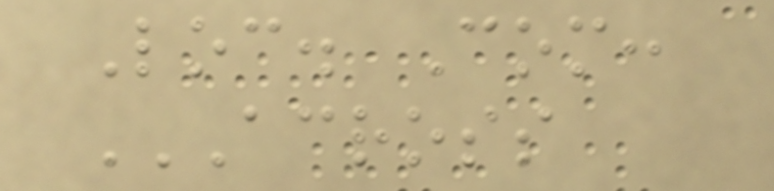Loc. Com:
ACROSS
